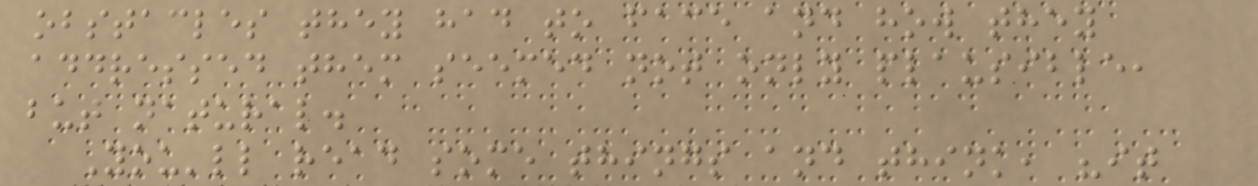obstacles they had to face and how they
addressed them seemed not only plausible,
but natural.
You'll read some things and think, "it
